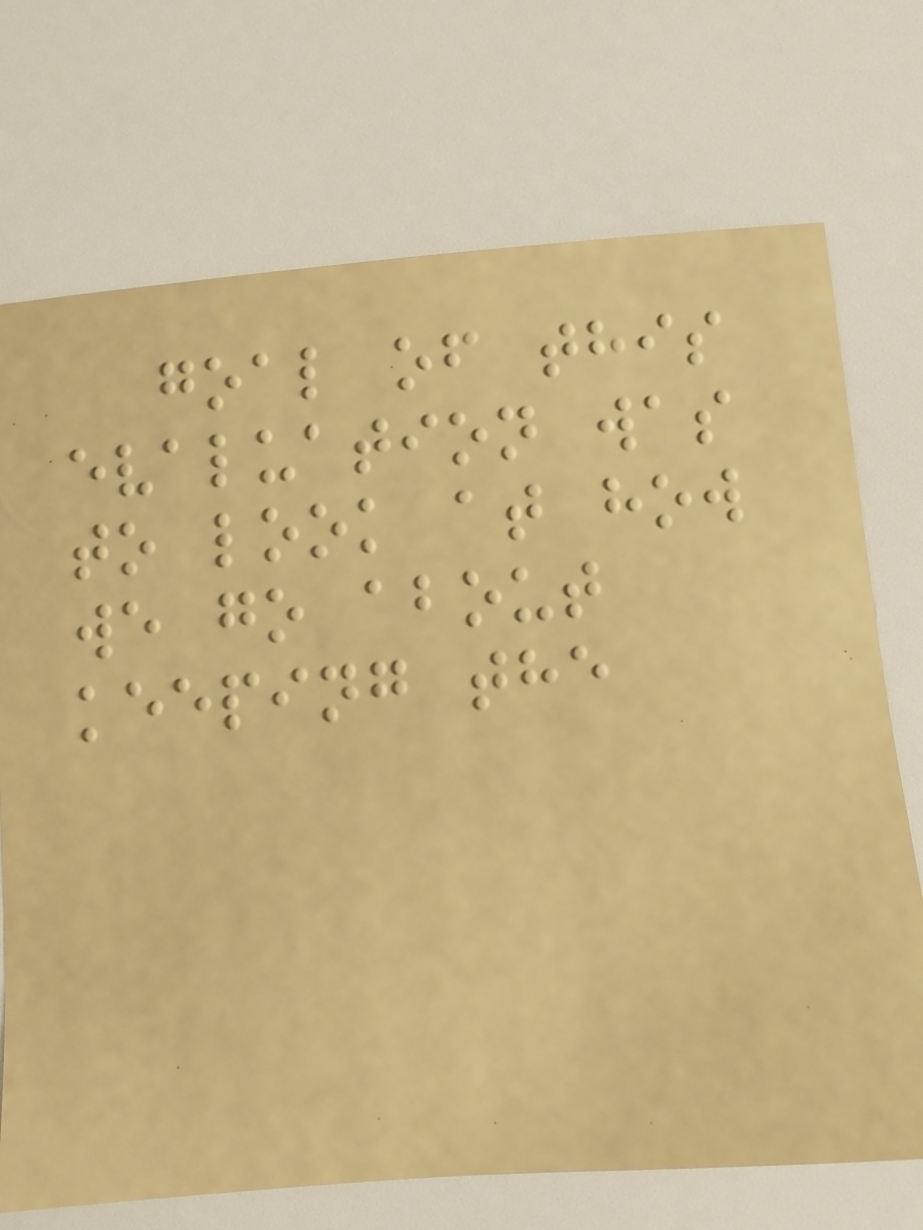goal of this
evaluation was
to look at how
we go about
keeping the
